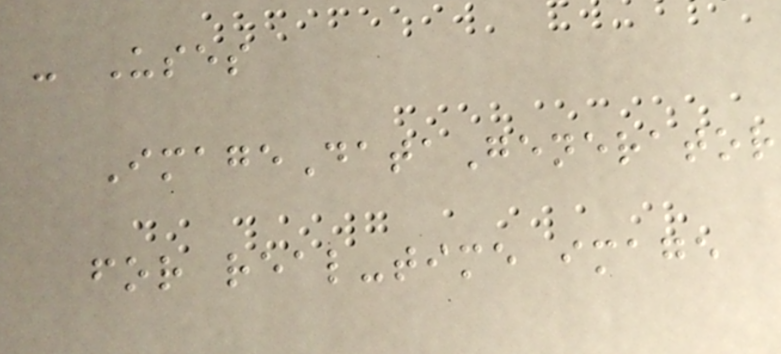- Uses
ImageDataGenerator
for real-time image
